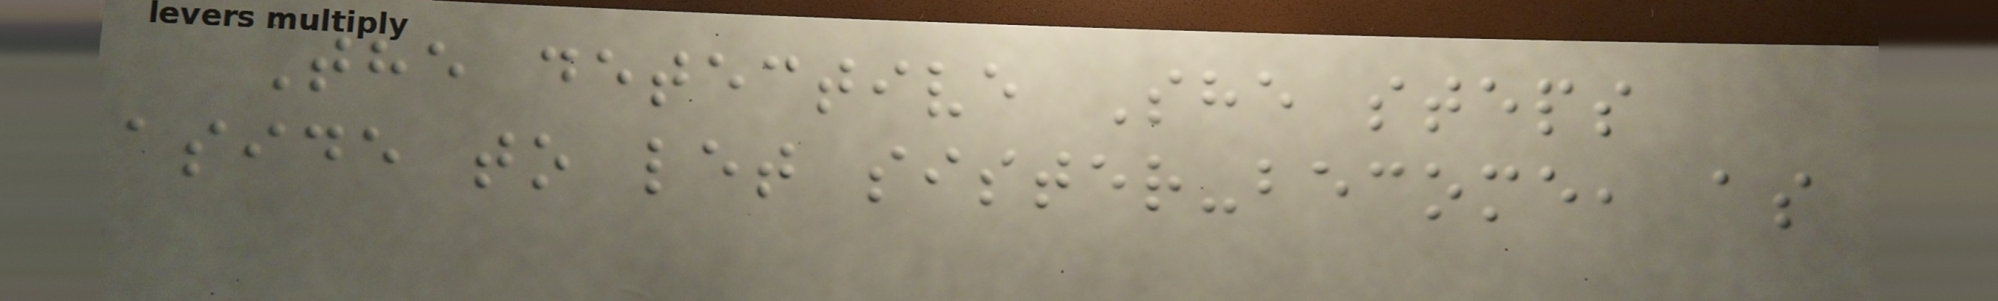The detective She steps
aside to let sister-become, as
